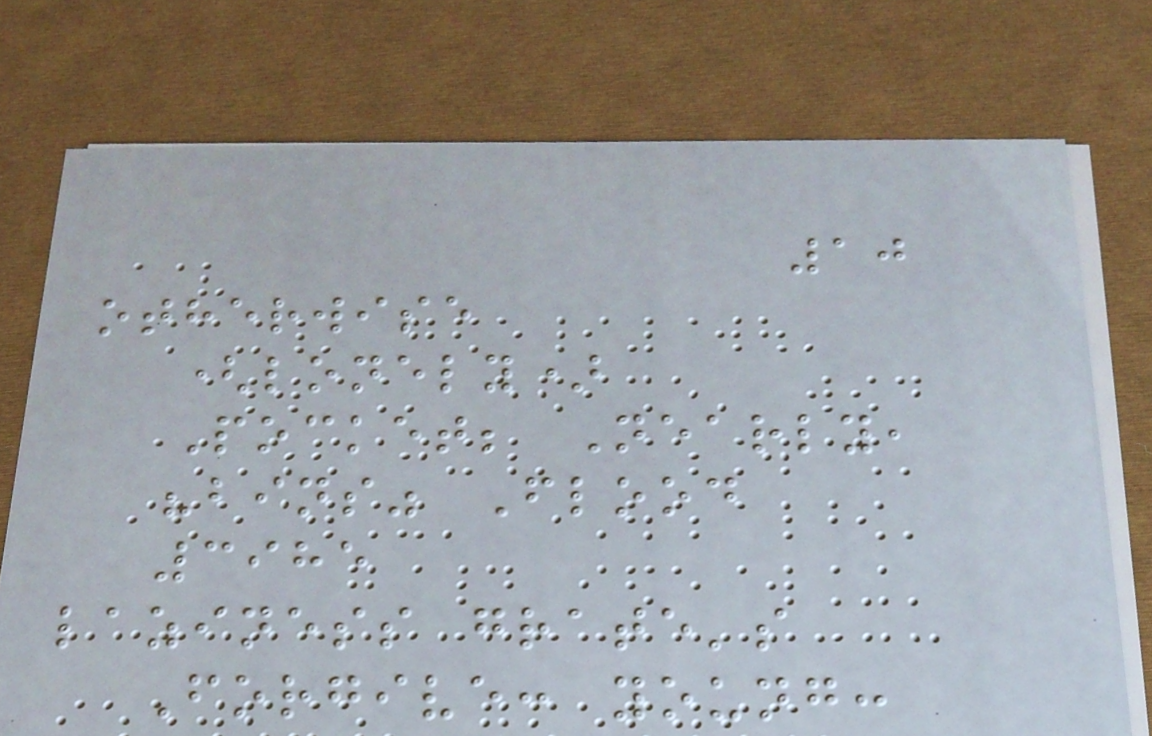10
otherwise
(lonely)
Pocket; Nearly,
"bins" Flood
3985
laziness grate's
Forgive: young:
